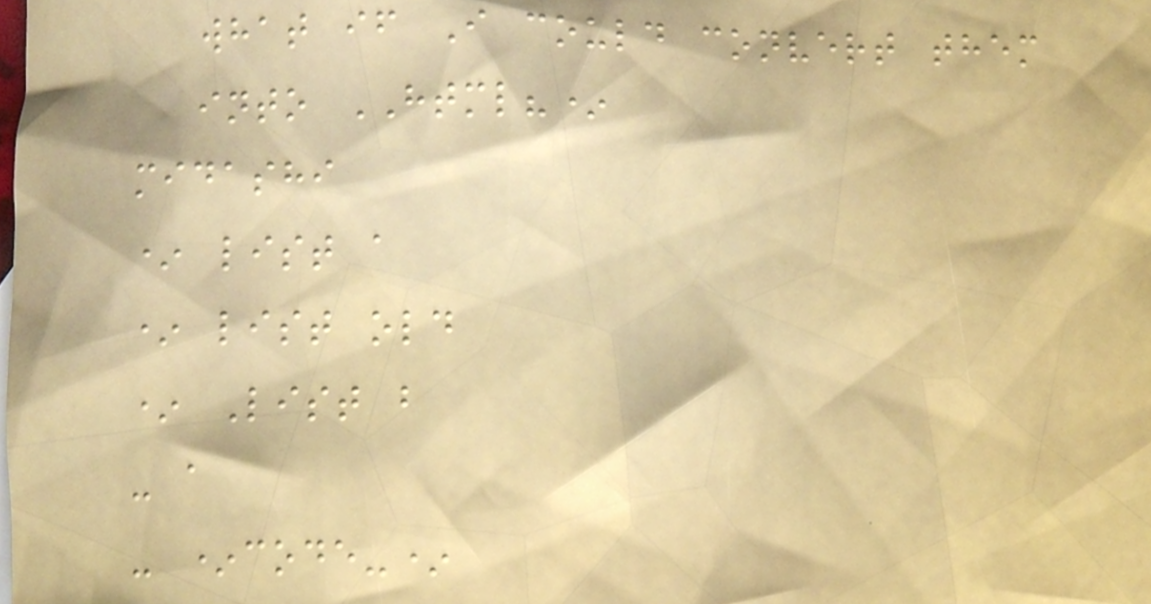what if I could convert them
into HTML?*
midashi
* list a
* list old
* List b
- a
- *code-*
